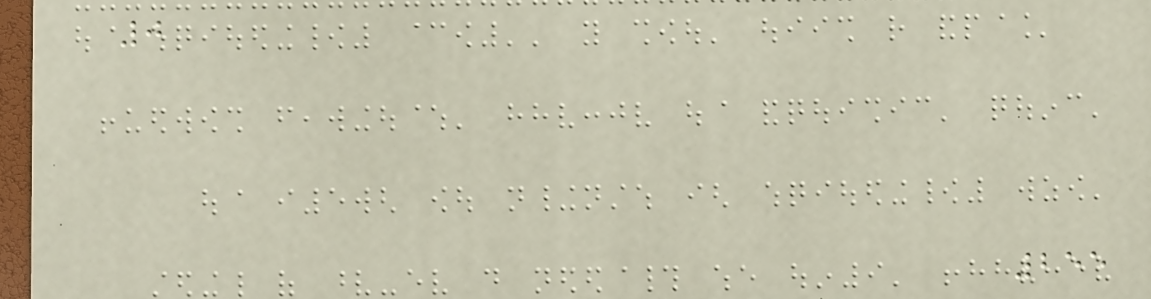0
255
